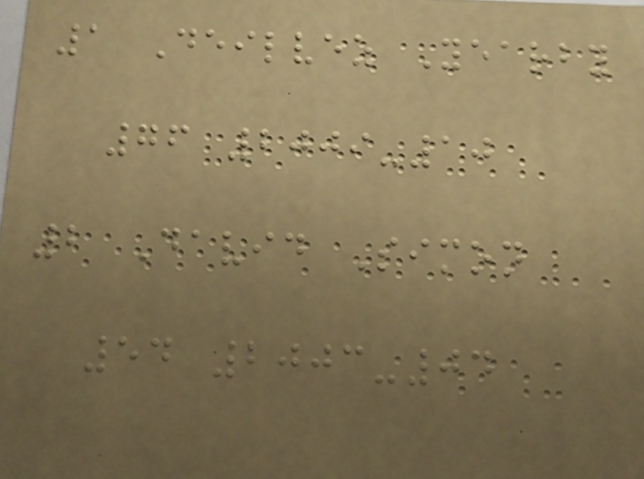1 Deilvez Yearby
76 2009-10
2 David Simon
54 2003-04
